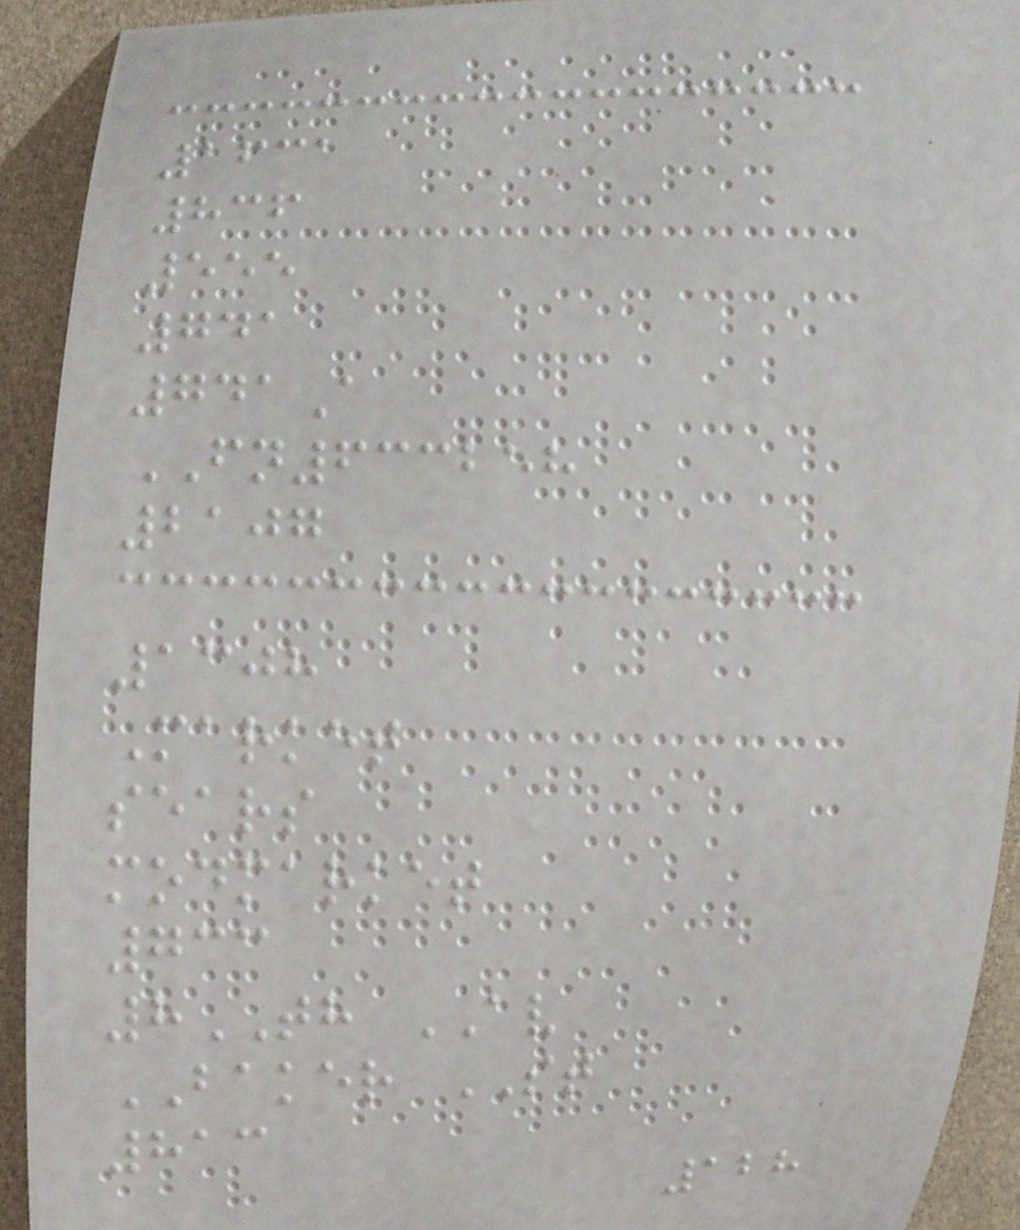1631
836
555
741
741A
FN633258
2107
1308
Market
sears
modmarket
733
8TH AV
BAKER ST
813
128
